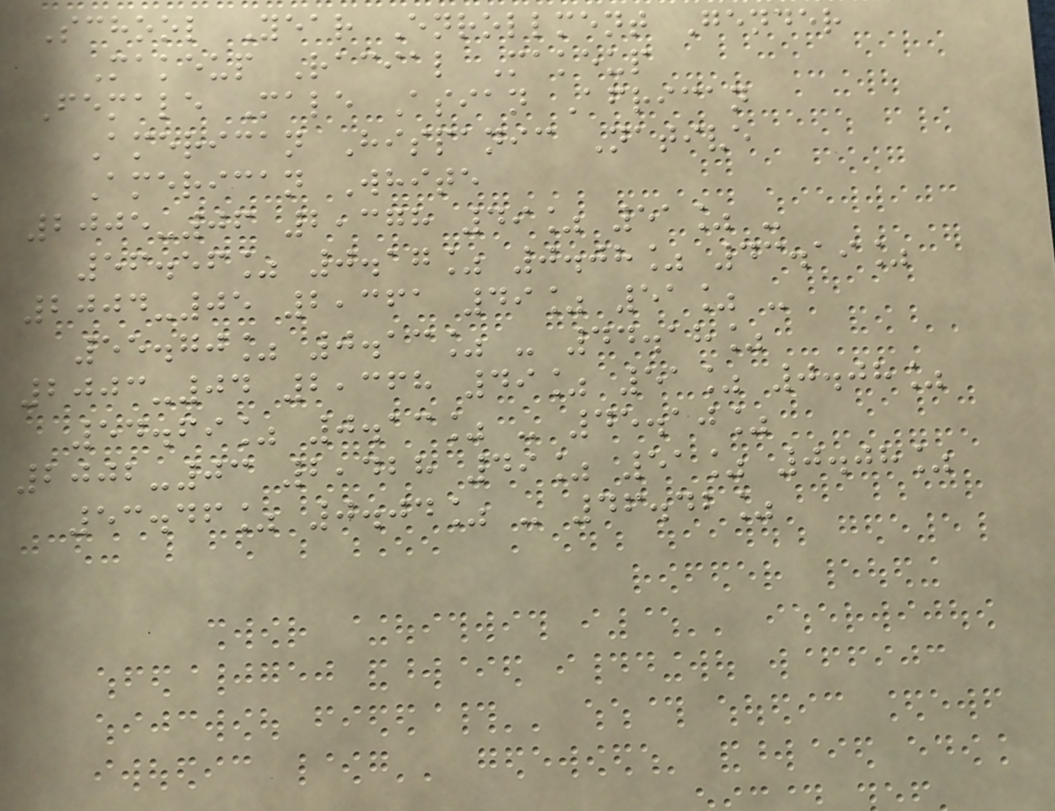School Year Enrollment Gender
Makeup Racial Makeup
Female Male Asian African
American Hispanic Native
American White
2005-06 2,378 49% 51% -
56.56% 0.17% 0.08% 43.19%
2004-05 2,361 49% 51% -
55.70% 0.13% - 44.18%
2003-04 2,368 49% 51% 0.08%
54.69% 0.13% - 45.10%
2002-03 2,428 49% 51% 0.08%
53.46% 0.04% - 46.42%
